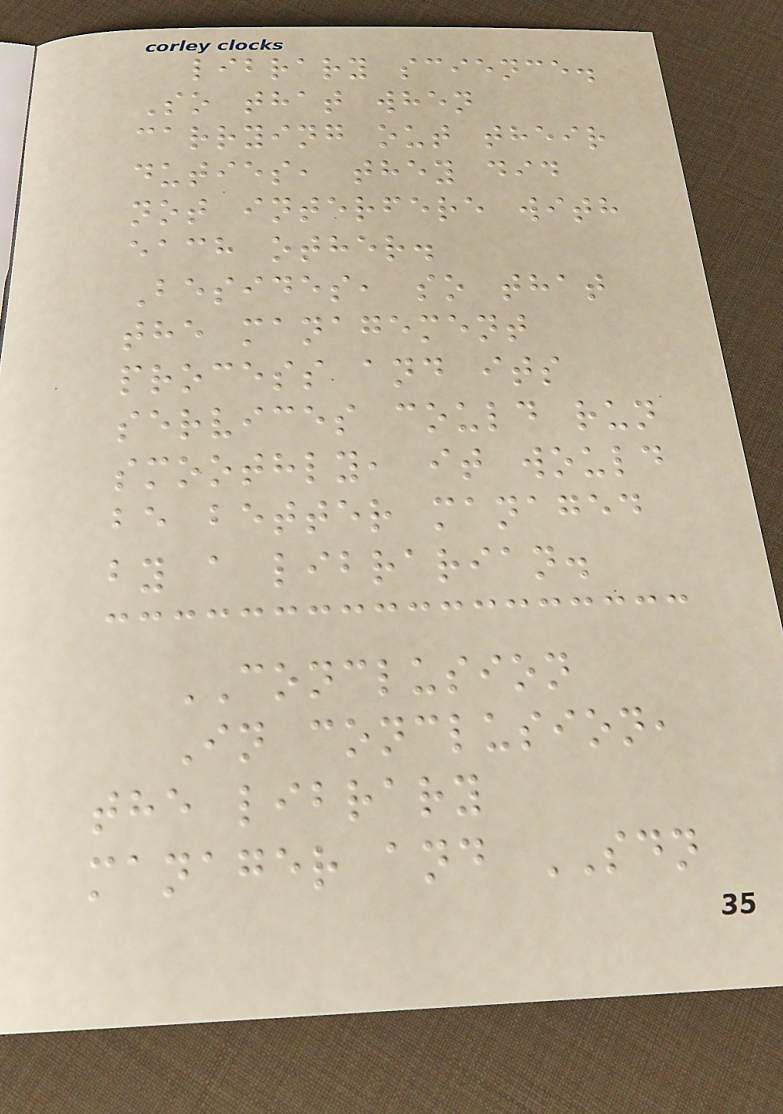library science.
So that when
carrying out their
duties, they did
not interfere with
each other.
Besides, so that
the management
process and its
services could run
smoothly, it would
be better managed
by a librarian.
CONCLUSION
In conclusion,
the library
manager and SDN
